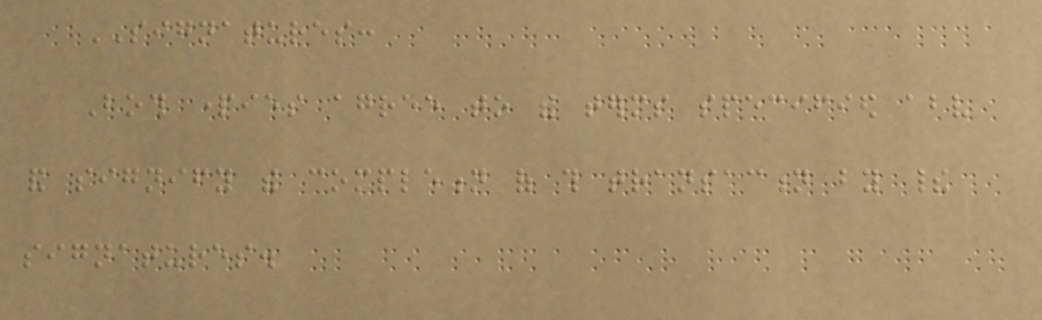SIGNATURES:
Both parties agree to the terms specified above
and signify the completion of this transaction by their
signatures.
